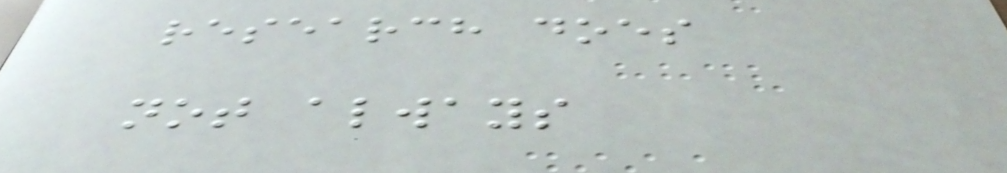research does
not always
